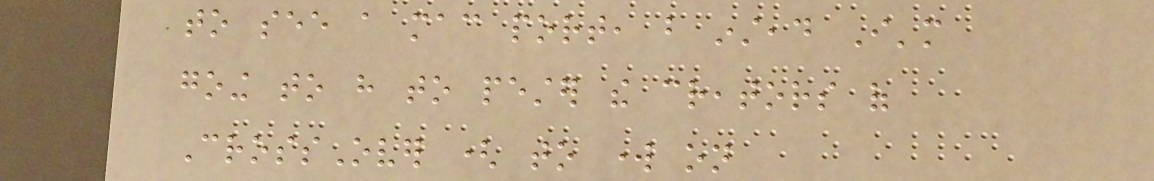to see a mac port, but instead I'm
going to have to pester the creators of
CrossOver ( to work on
